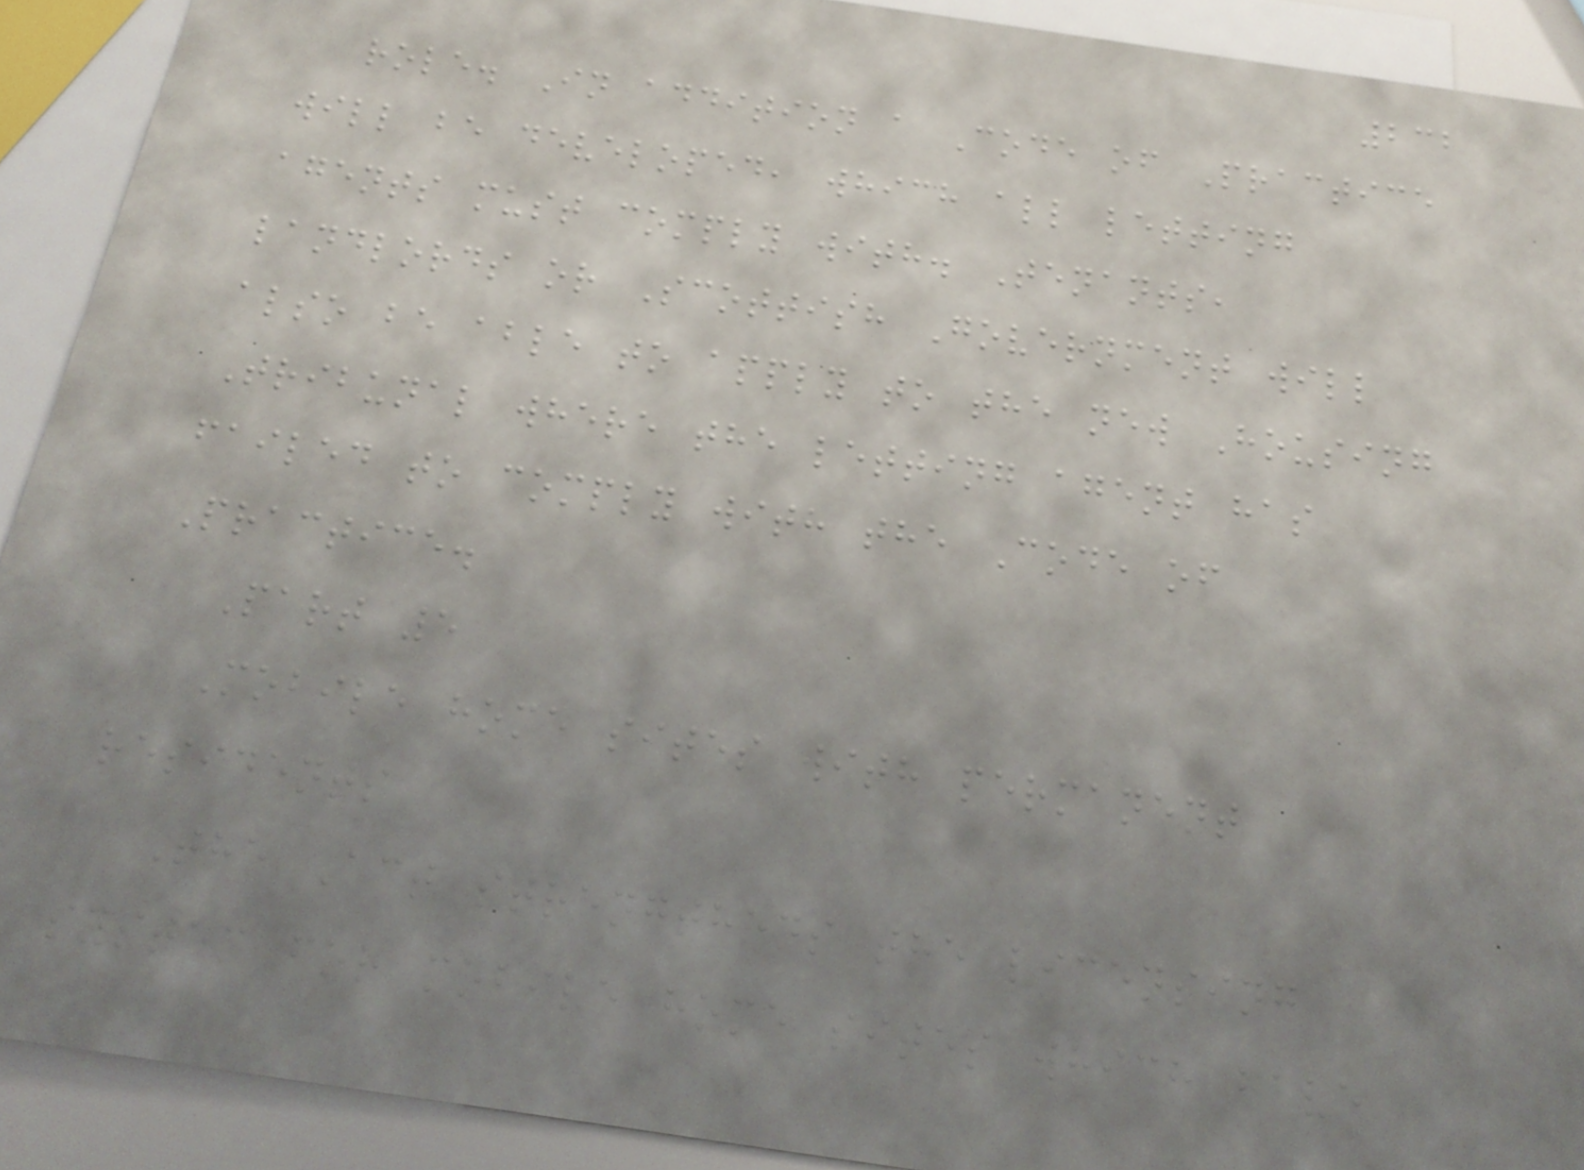232
role. In addition a Code of Practice
will be developed, which all letting
agents must comply with. Tenants,
landlords or Scottish Government will
also be able to apply to the new Housing
Tribunal where the letting agent has
failed to comply with the Code of
Practice.
Part 5
Mobile home sites with permanent
residents
The Act strengthens the licensing
system for mobile home sites which have
